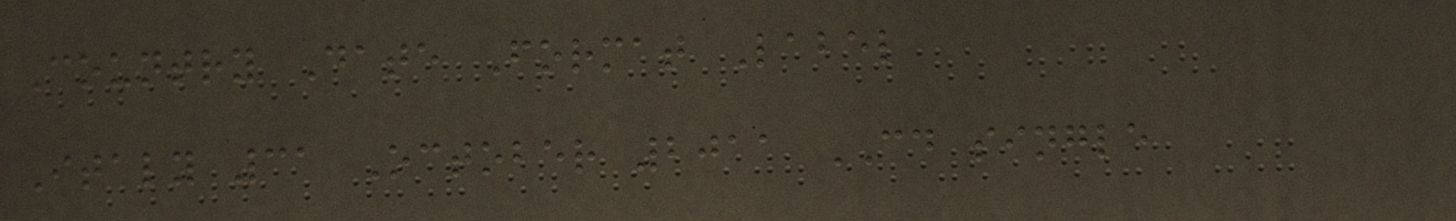Country Date Format Label
Italy 31 October 2011 CD single
